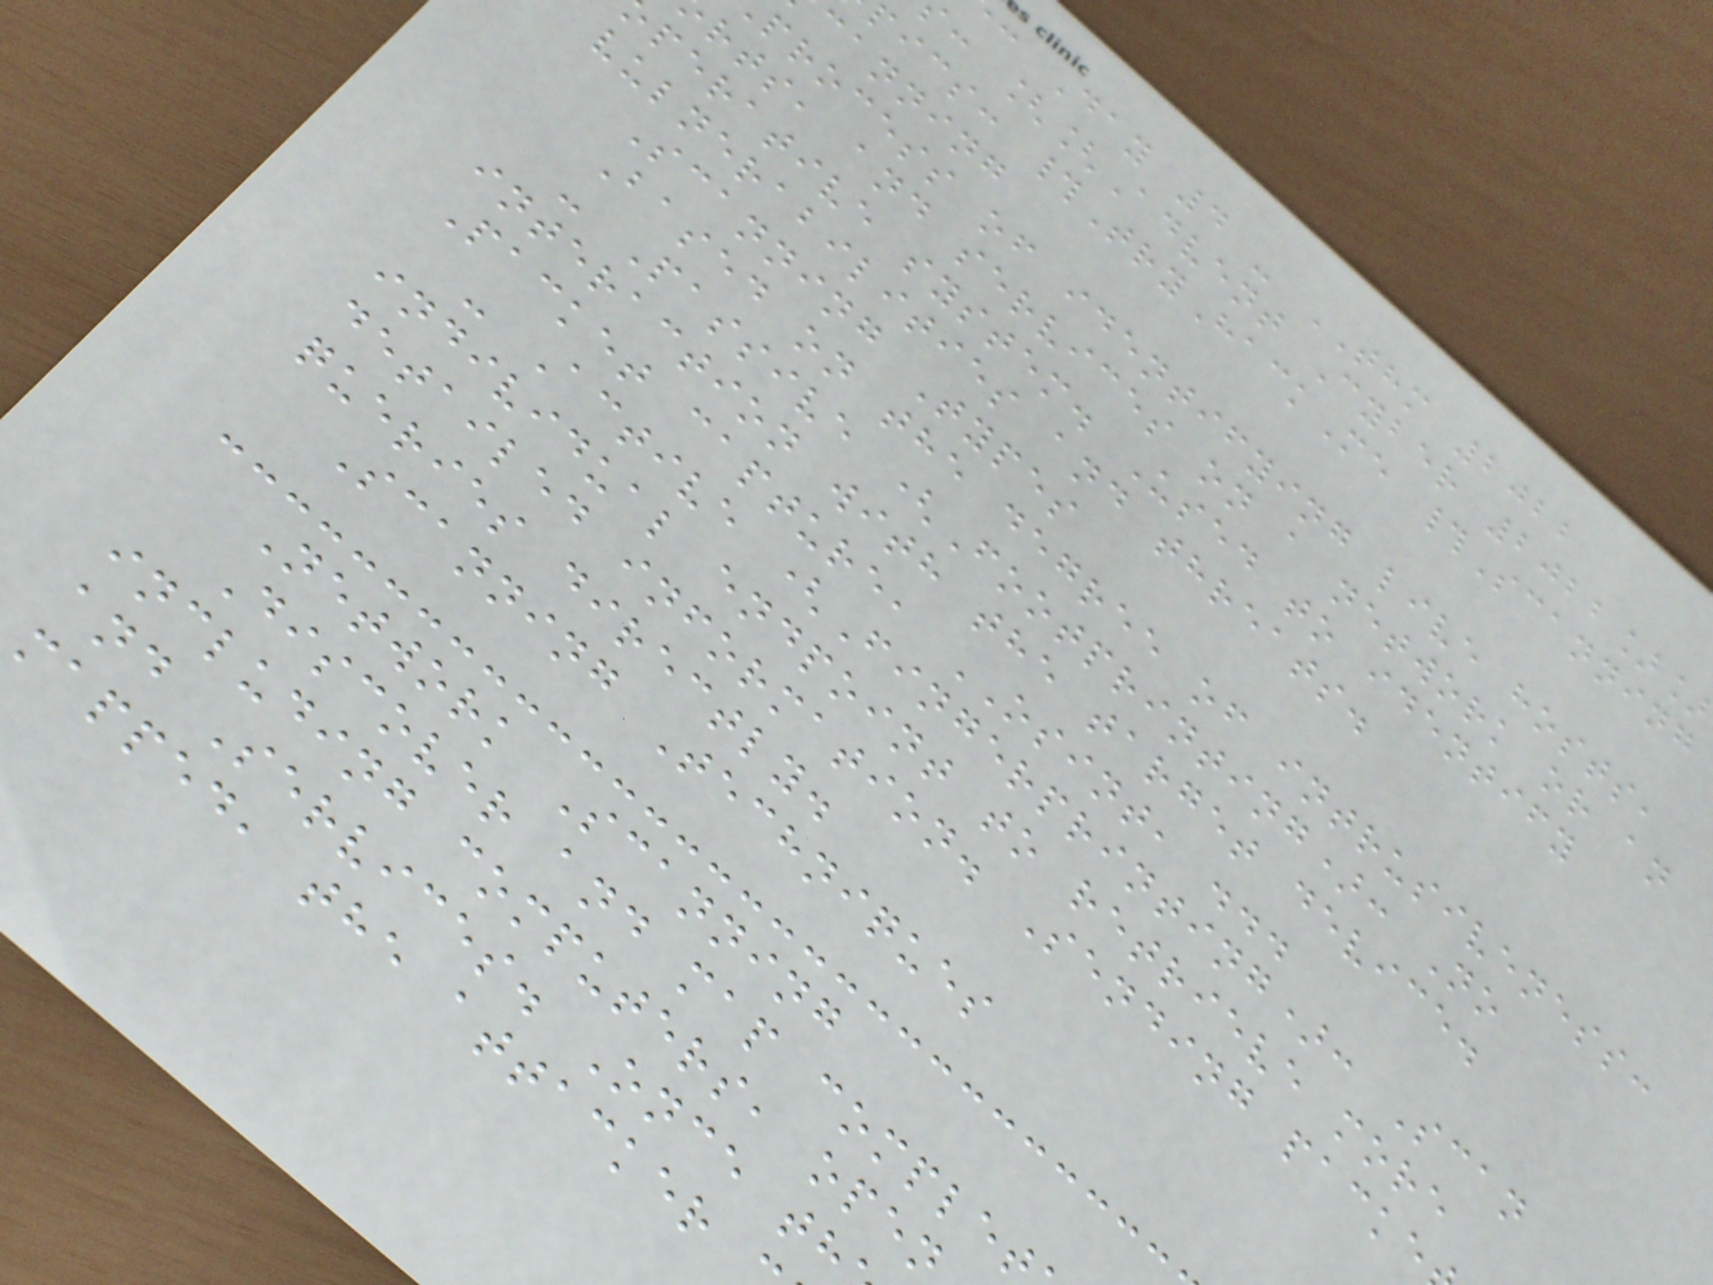: Day 4 - THM 2022
: [[Advent Cyber 2022]]
pics: #TryHackMe #Scanning
canning
process of identifying live hosts,
rts, and services on a network or an
perative system. Used to identify
vulnerabilities and threats.
Scanning Types
Based on the degree of intrusiveness:
- Passive (Footprinting): No
interaction with the target device.
Packet capture, OSINT, ...
- Active (Fingerprinting): Scan
individual endpoint to retrieve more
detailed information. Sending packe
queries directly.
Scanning Techniques
Network Scanning
Discover and map complet
including computers, open
and Services. Once th
mapped, the attacker
